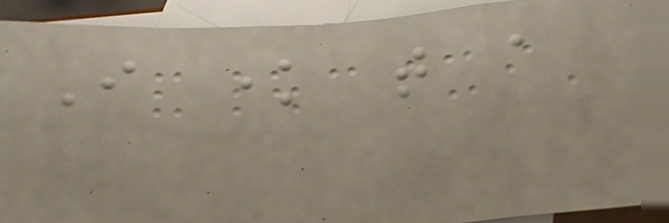I know that a
